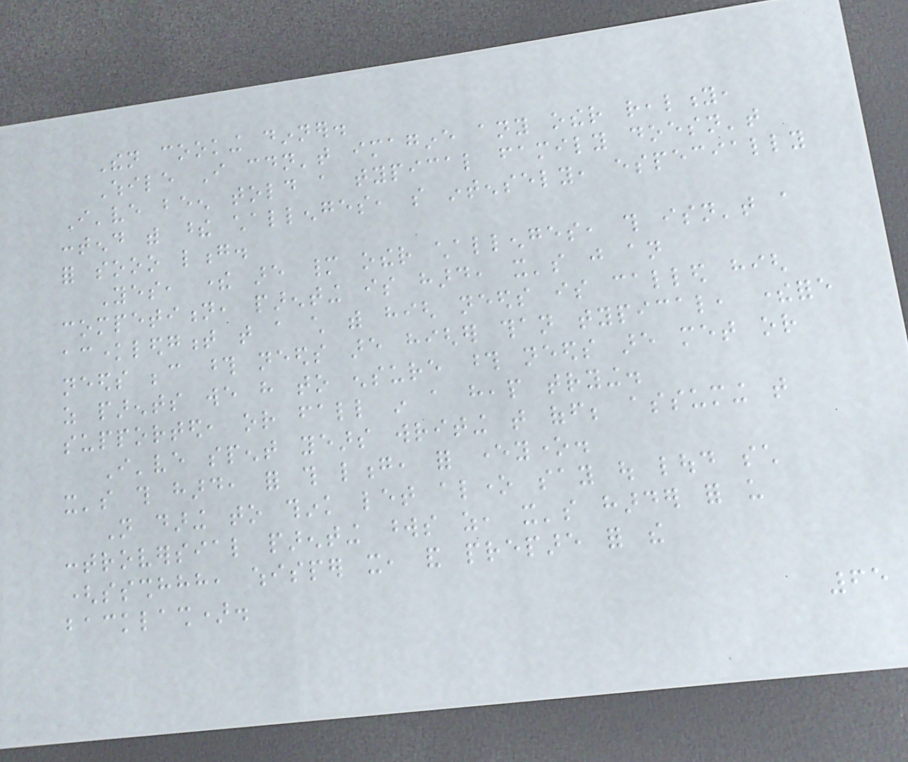Then cooking dinner.
While I couldn't imagine any other reality,
I've been told a typical family doesn't
contend with these challenges, so intensely, especially
for sooo long.
Yes, there are many other challenges, this isn't a
competition, parenting is hard, it's just an
acknowledgment that a child with high needs is called high
needs because those needs are higher than typical, therefore
as parents we have to ensure those needs are met or
supported, or fall in a heap trying.
I've spent years writing that off; assuming that
it's this hard, for this long, for everyone.
Not daring to think let alone say out loud such
controversial parenting words as, it's harder for us
(ssshhhh, whisper it, and prepare for the
backlash).
65
